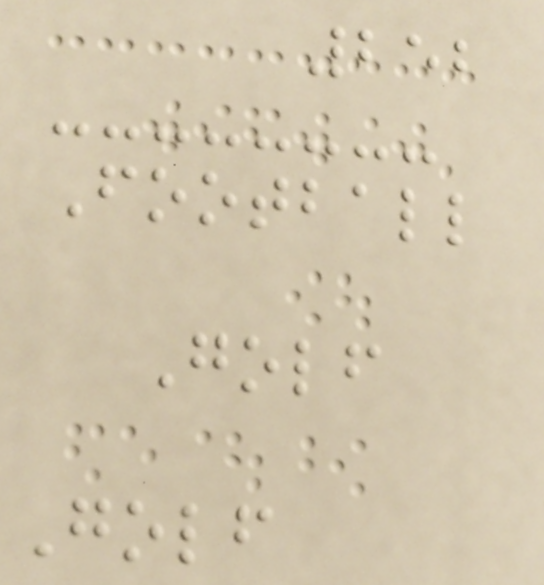252
Football
Golf
Golf
